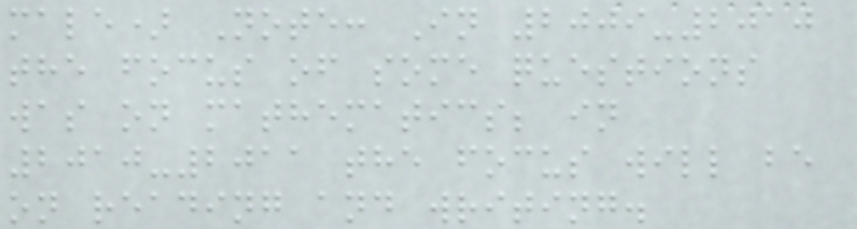male) Note: In 2009-2010
the focus of some questions
was on mathematics; in
2010-2011 the focus will be
on reading and writing.
